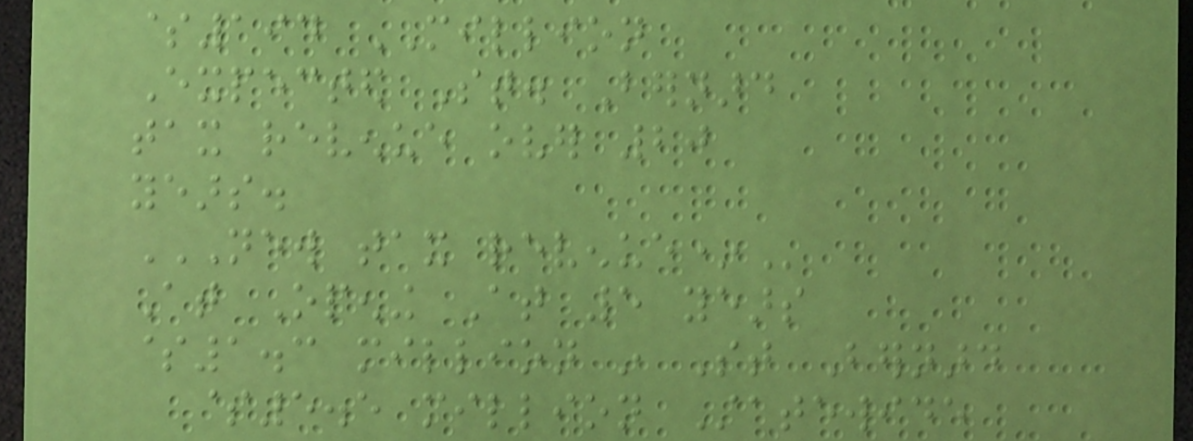$194 MILLION
Expected St. Bernard
tax revenue over 20
years.
NEW TAX REVENUE*
At Opening At 5 years
$1.3 million in St Bernard
$5.5 million Statewide
